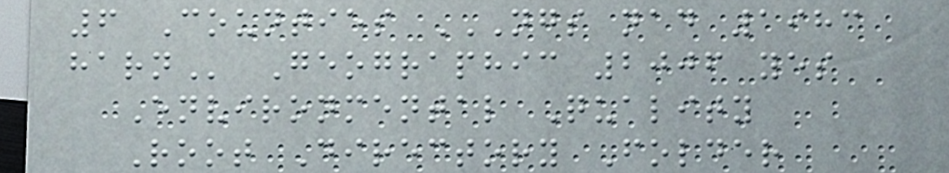6 Counties NGS NAD 1983
HARN Geographic 2006 yes
Environmental Quality
Root Directory Folder
